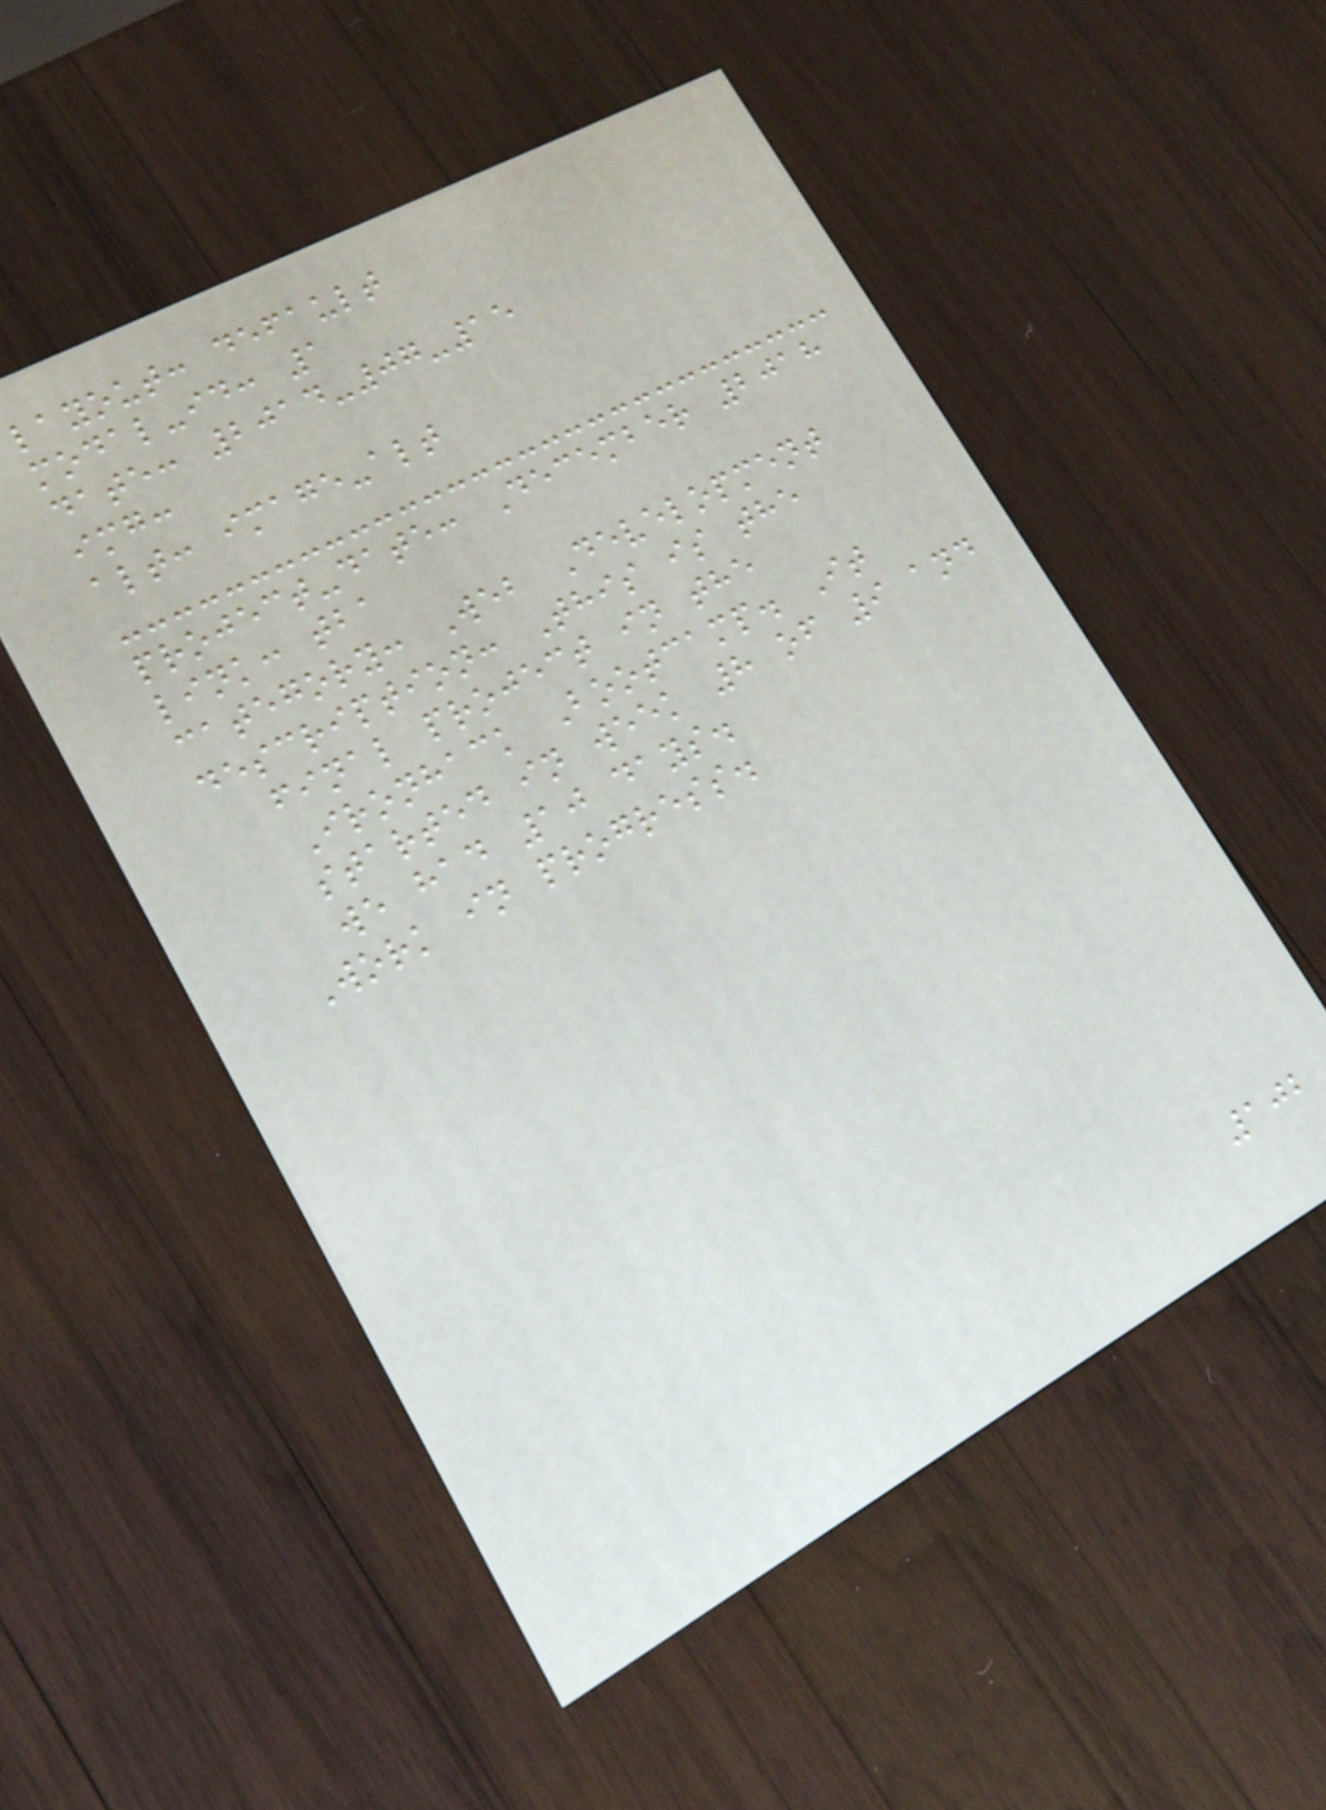layout: default
modal-id: 1
date: 2014-07-15
img:
alt: image-alt
project-date: December 2018
link: tba
category: Web Development
description: This is the
final project in the
Ironhack Bootcamp. It
started in week 8 of 9 and
we had 10 days.
Work in progress.
102
